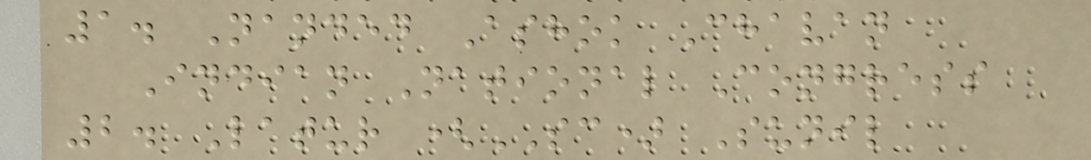1. Nanded Ashok Chavan
Indian National Congress
2. Latur (SC) Sunil
